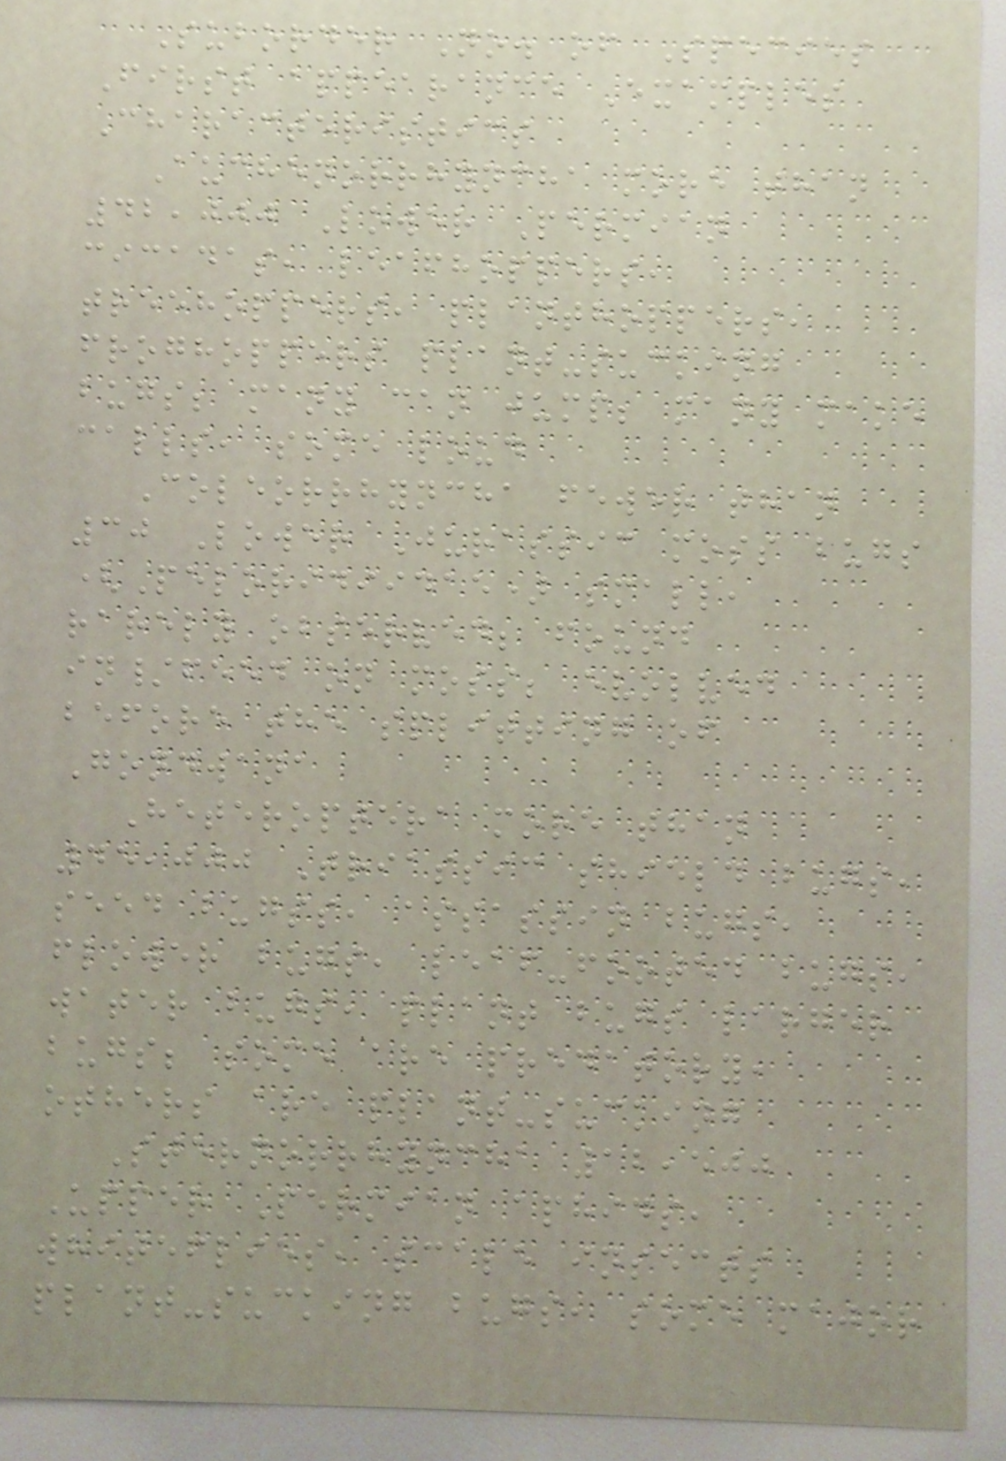Suborder No. of Species
First appearance Examples
Characteristics
Auchenorrhyncha more than
42,000 Lower Permian
cicadas, leafhoppers,
treehoppers, planthoppers,
froghoppers plant-sucking
bugs; many can jump; many make
calls, some loud
Coleorrhyncha fewer than
30 Lower Jurassic moss bugs
(Peloridiidae) small,
rarely observed; found
in/feed on moss; evolved
before the splitting of
Gondwana
Heteroptera more than
45,000 Triassic shield bugs,
seed bugss, assassin bugs,
flower bugs, leaf-footed bugs,
water bugs, plant bugs larger
bugs; some are predatory,
others are plant-sucking
Sternorrhyncha 12,500
Upper Permian aphids,
whiteflies, scale insects
plant-sucking bugs, some major
